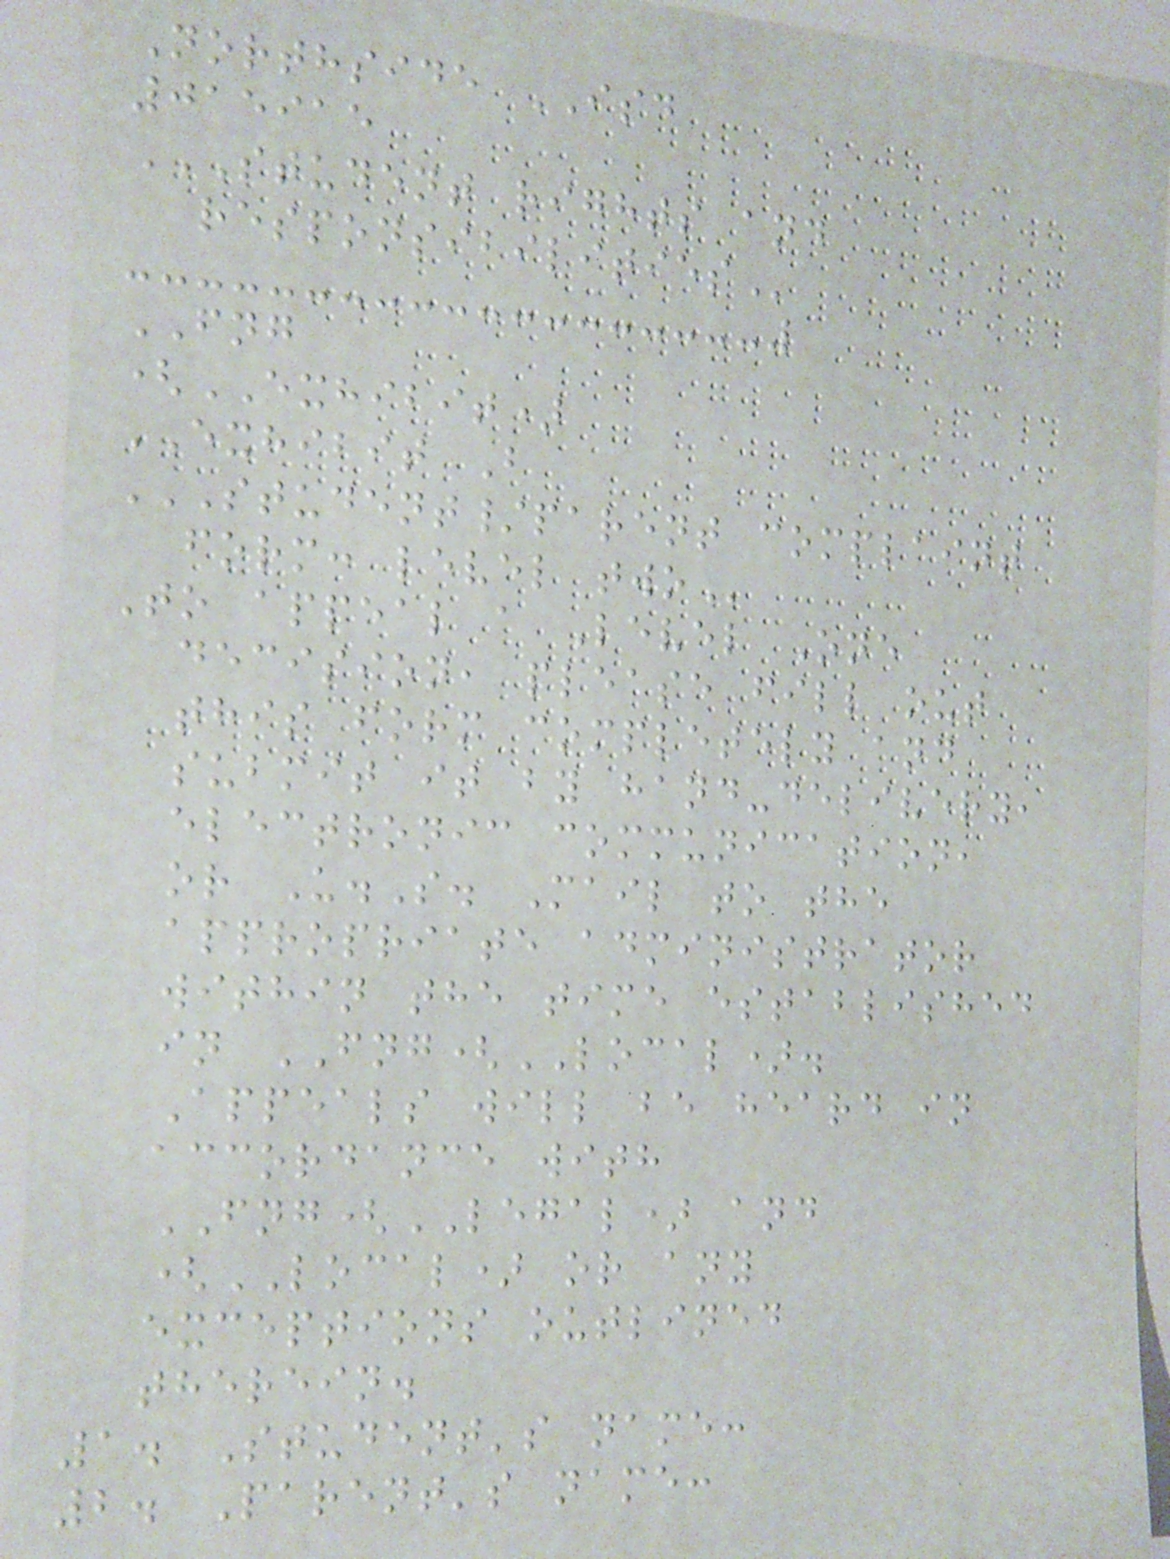Northside ISD
015915
STUDENT RIGHTS AND
RESPONSIBILITIES
FNG
(EXHIBIT)
EXHIBIT B
STUDENT/PARENT COMPLAINT
FORM: LEVEL TWO
To appeal a Level One
decision, please fill out
this form completely and
submit it by hand-delivery,
electronic communication,
or U.S. Mail to the
appropriate administrator
within the time established
in FNG(LOCAL).
Appeals will be heard in
accordance with
FNG(LEGAL) and
(LOCAL) or any
exceptions outlined
therein.
1. Student's name:
2. Parent's name:
